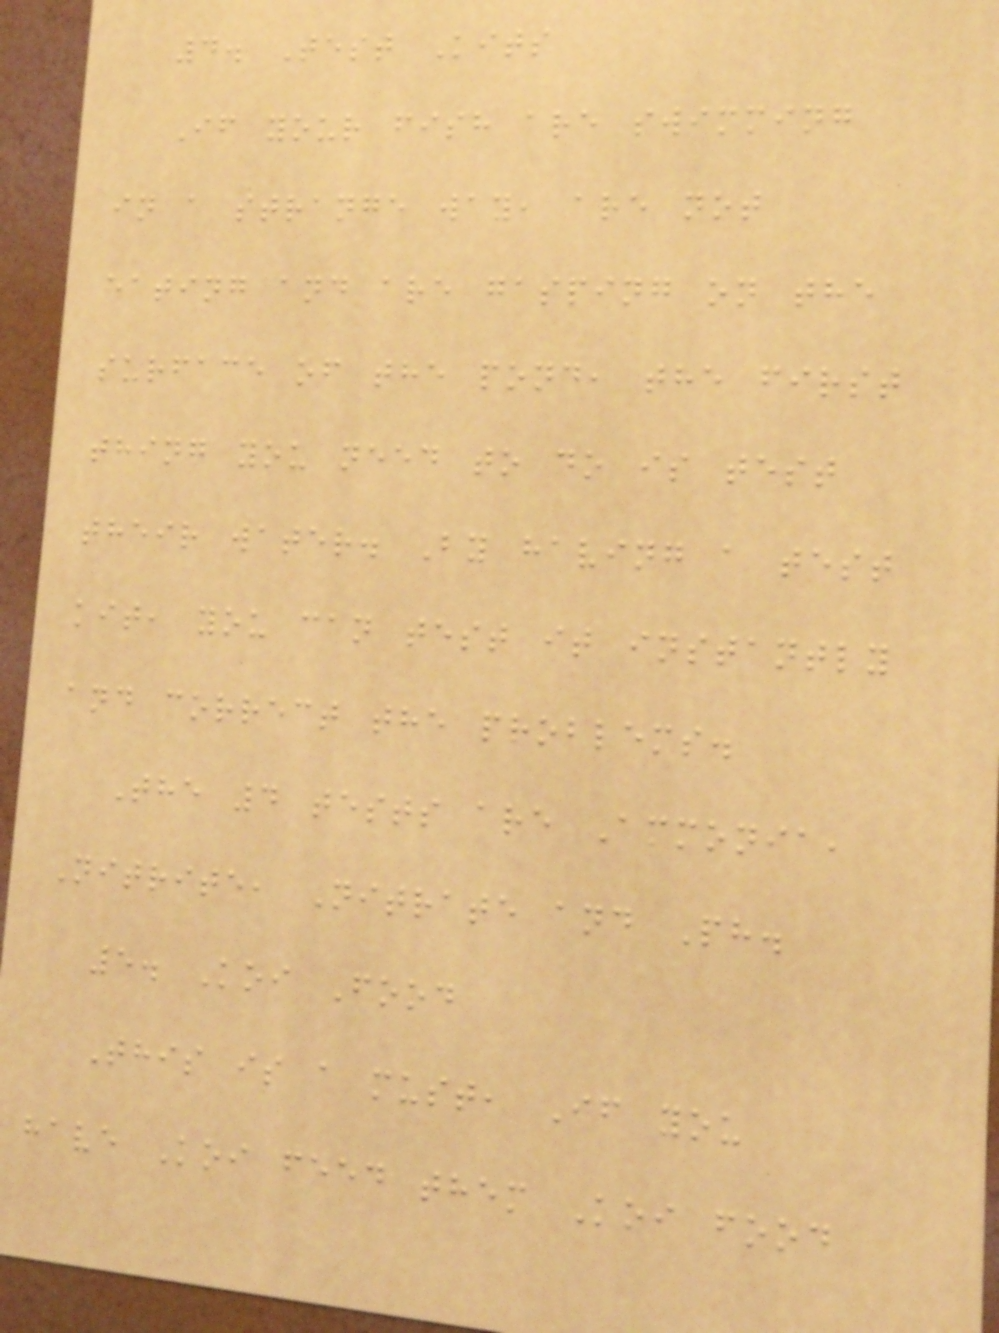4. Test Kits
If your fish are swimming
in a strange way, are not
eating and are gasping on the
surface of the pond, the first
thing you need to do is test
their water. By having a test
kit, you can test it instantly
and correct the problems.
The 4 tests are Ammonia,
Nitrite, Nitrate and Ph.
5. Koi Food
This is a must, If you
have Koi feed them Koi food
